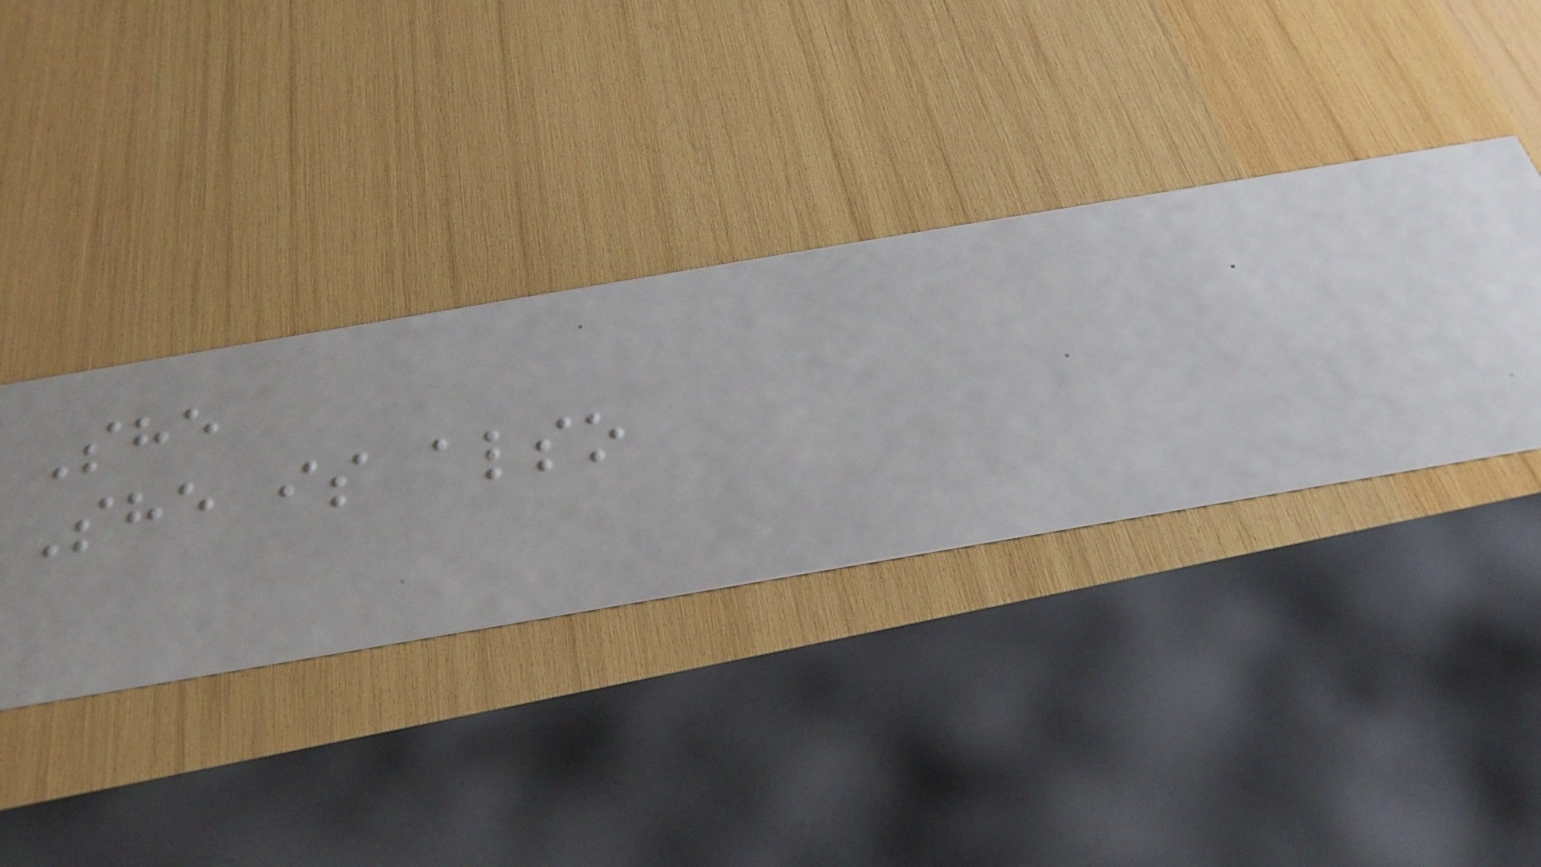She
She is also
